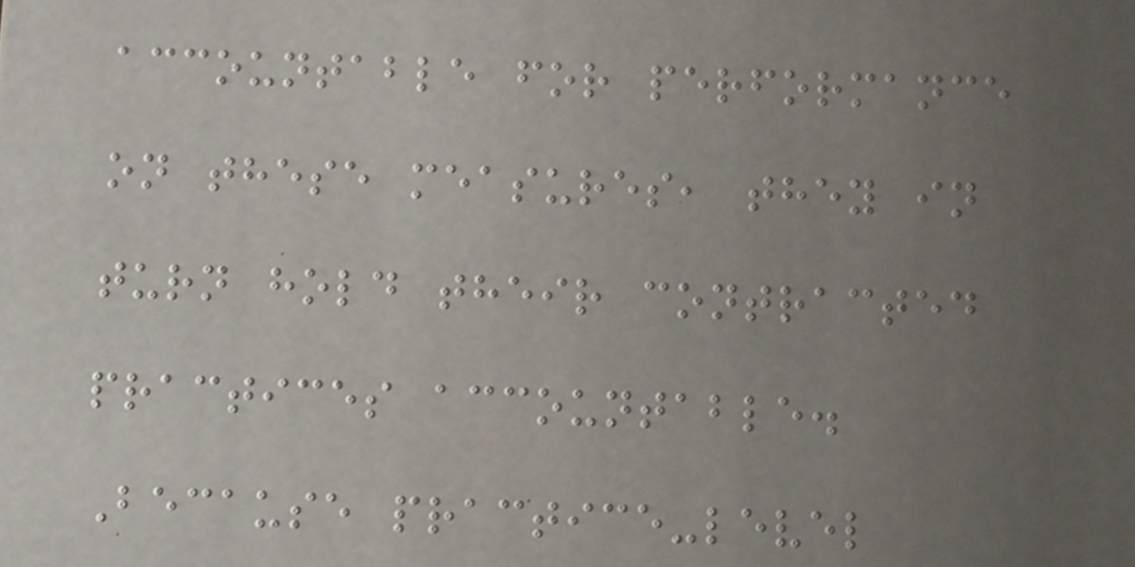accountable for performance
on these measures, they in
turn hold their contracted
practices accountable.
Because practice-level
